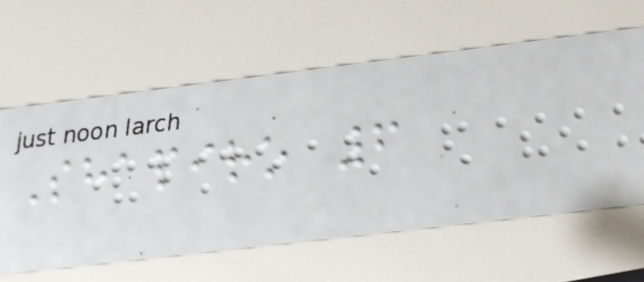Shapiro 6
